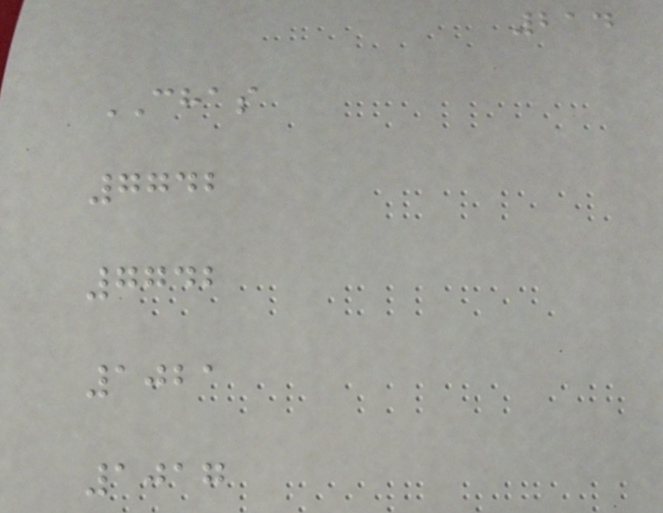214
CHAS
7742
7742
1021
1017
